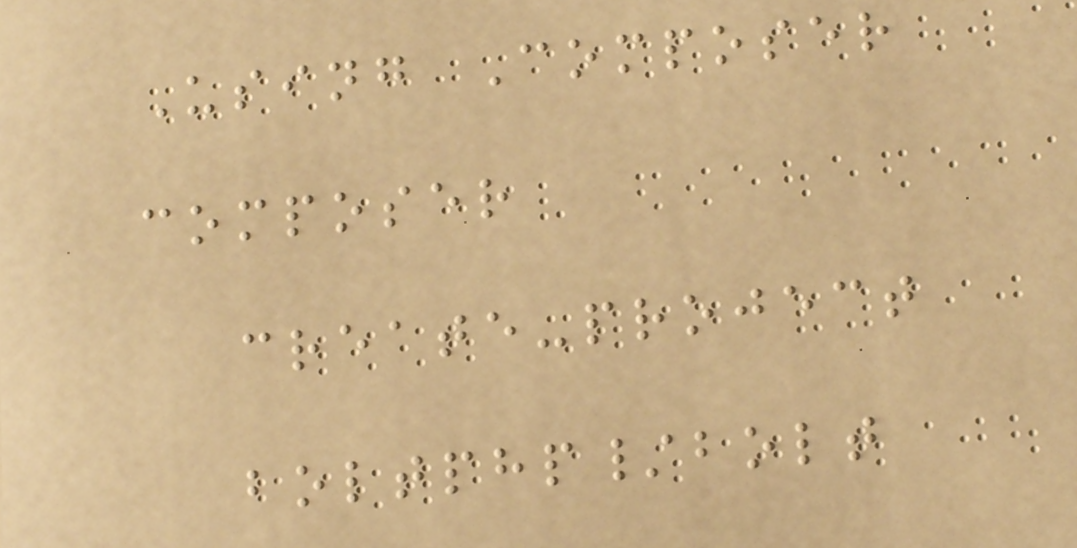Using Composer
composer
create-project
boltphp/bolt
